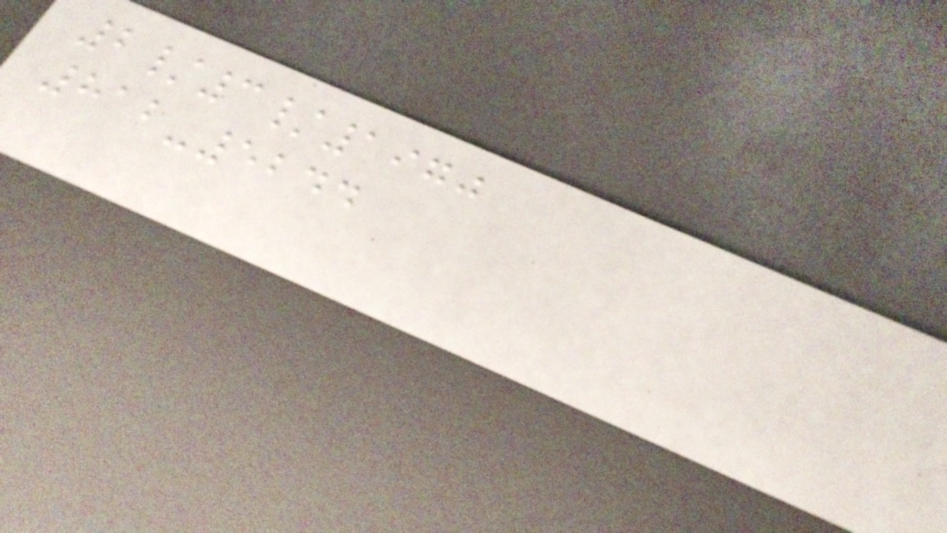2/3/1970
812-5244
